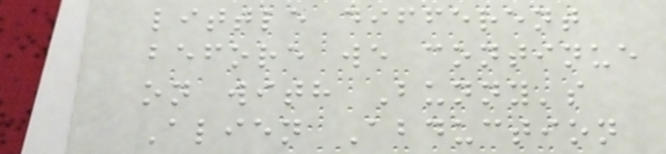little different
before we continue
on with Bunny's
Alien Abduction
